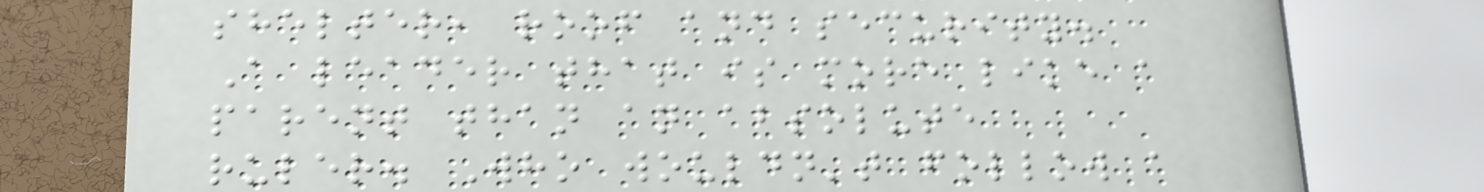shelter, roof and security.
A leader that is more like a
parent than an absolute
ruler. Who wouldn't follow a
